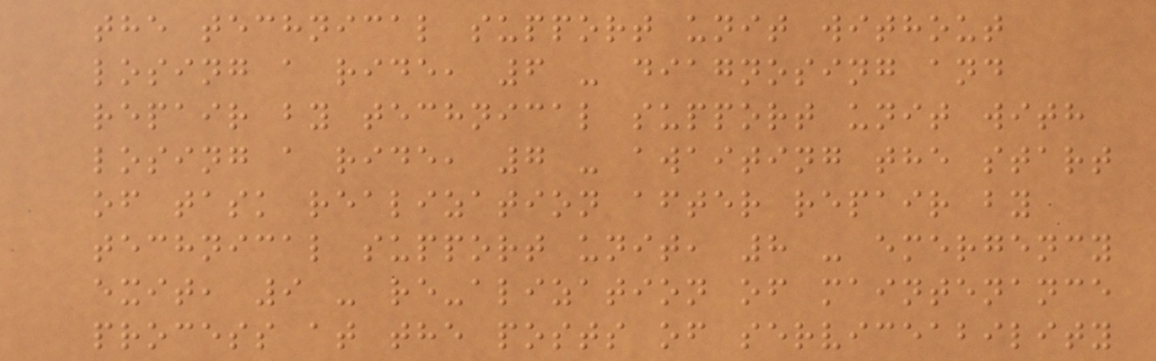the technical support unit without
losing a ride, 6 - diagnosing and
repair by technical support unit with
losing a ride, 7 - awaiting the start
of task realization after repair by
technical support unit, 8 - emergency
exit, 9 - re-alization of maintenance
process at the posts of serviceability
